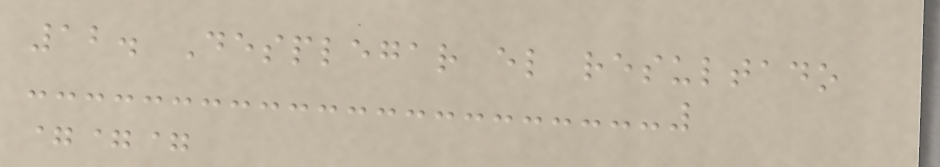12. Desplegar el resultado
===
